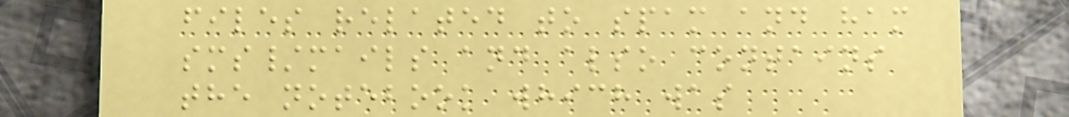files related to spam and ham
sms/mails and also contains
the notebook which was
